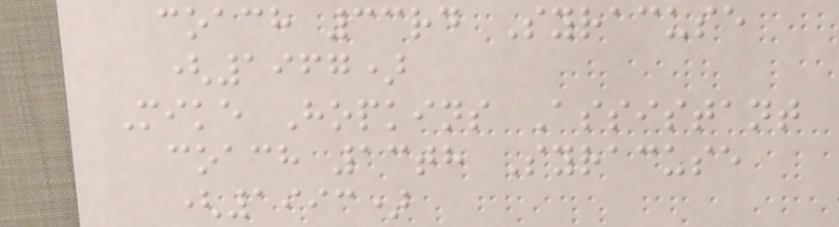coach 33rd Syracuse
(1967)
Mike Hopkins Assistant
coach 13th Syracuse
(1993)
